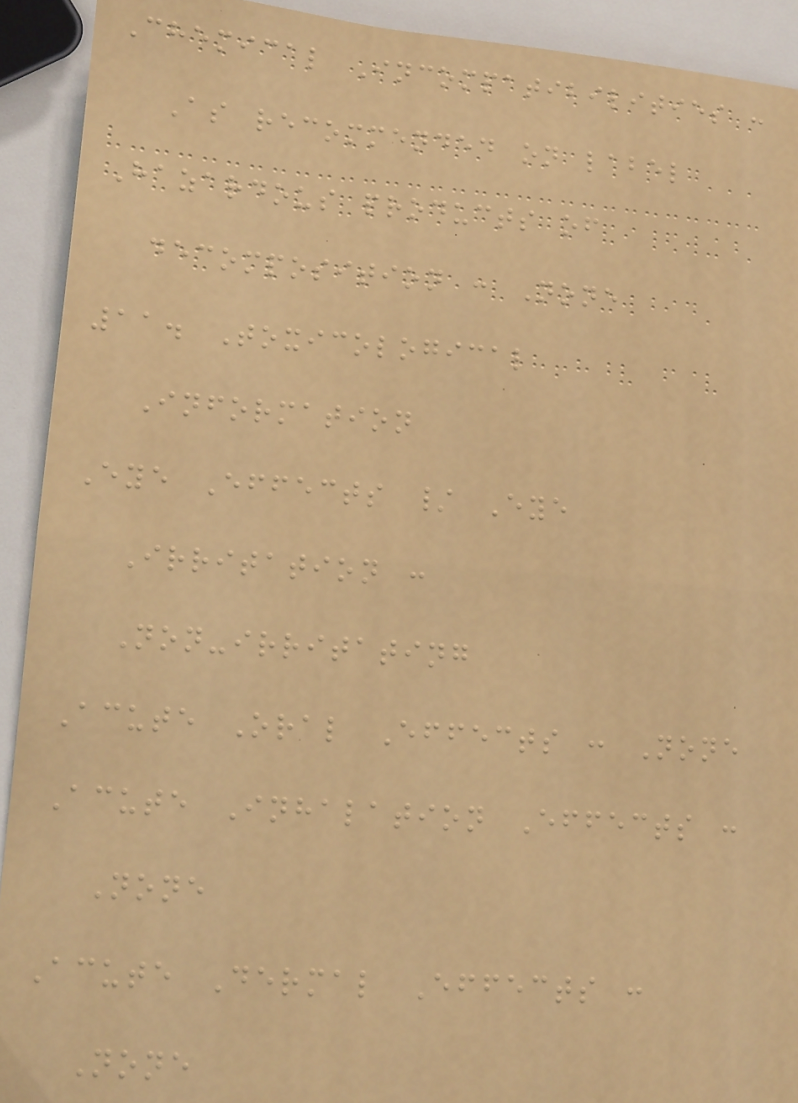Chemical Incompatibilities :
As recommended on label
Hazardous products of
decomposition : None
11. Toxicological
Information
Eye Effects / Eye
Irritation :
Non-irritating
Acute Oral Effects : None
Acute Inhalation Effects :
None
Acute Dermal Effects :
None
